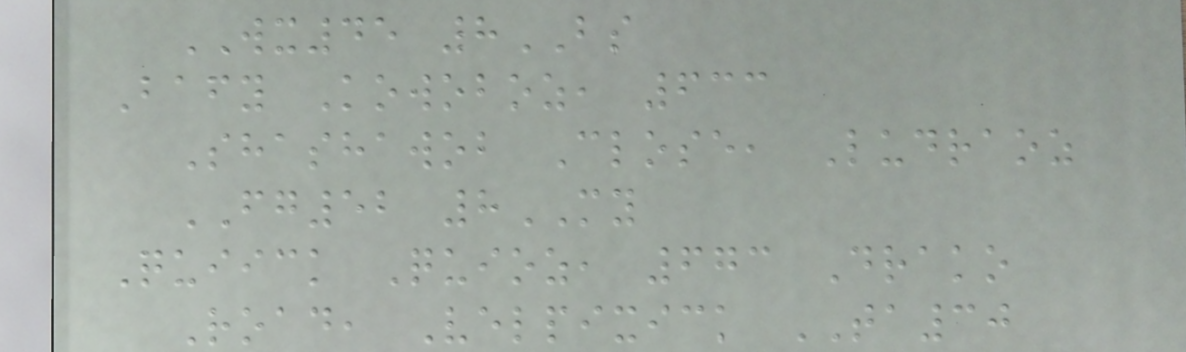WX45 8BS
Bafy Kowoboz, 633
Shashawob Close, Ludraoz
FG52 8MY
Quiick Quioz, 673 Drako
Road, Velpixick TA30
